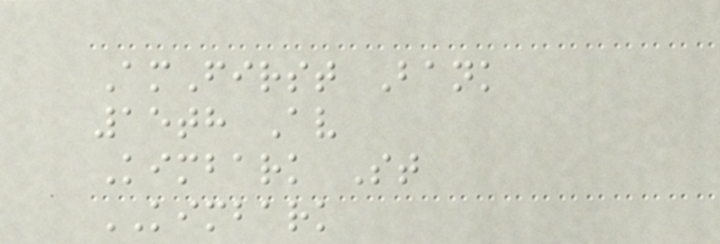AmFirst Bank
15th Av
Kimbark St
KIMBARK
